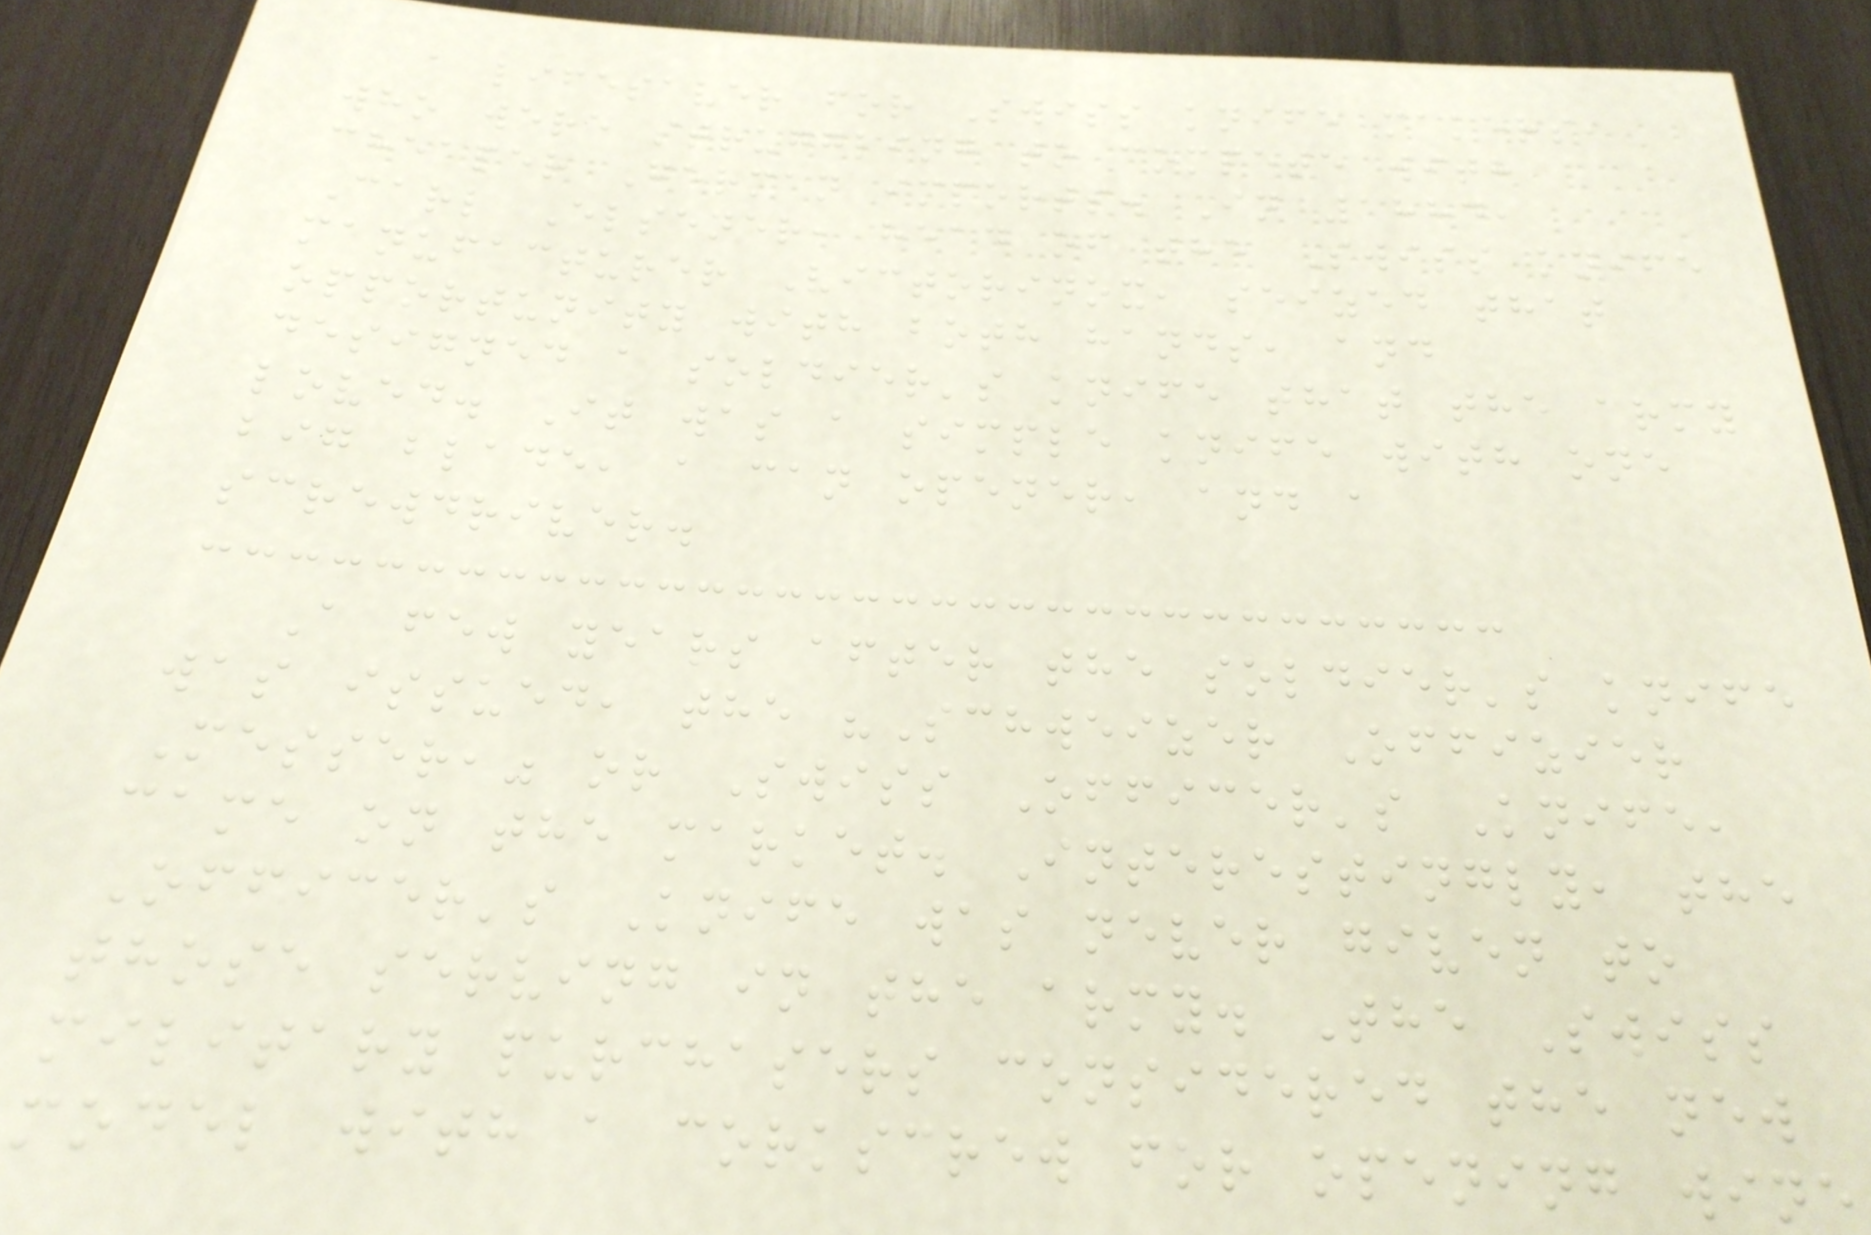a lifesaver for Swiss knife makers,
who were struggling to compete with
cheaper German imports. In 1884,
Carl Elsener, head of the Swiss knife
manufacturer Victorinox, seized that
opportunity with both hands, and
designed a soldier's knife that the army
loved. It was a simple knife with one
big blade, a can opener, and a
screwdriver.
A few years after the soldier's knife
was issued, the "Schweizer Offizier
Messer," or Swiss Officer's Knife,
came on the market. Interestingly, the
Officer's Knife was never given to
those serving in the army. The Swiss
military purchasers considered the new
model with a corkscrew for opening wine
